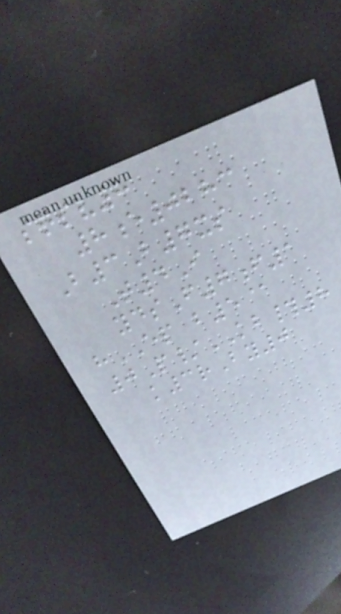sqsv8
8e0283
B3B7xs
T4I
ydsF7f1
hEP b5@
0P/KB#8
k3rBy0
